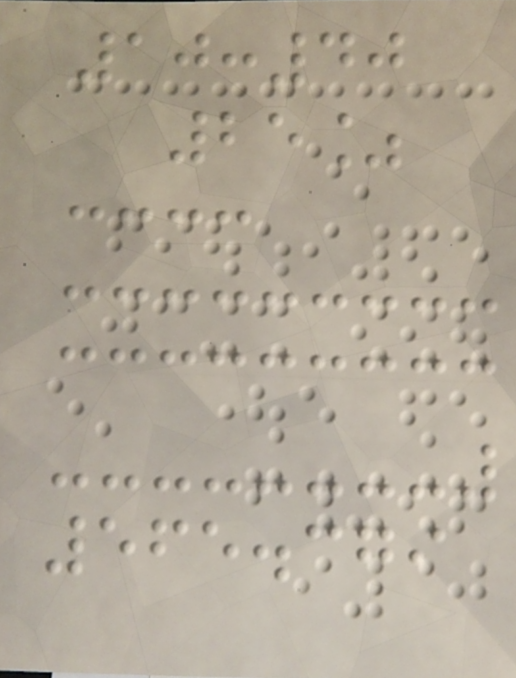10:40
25%
565.379
